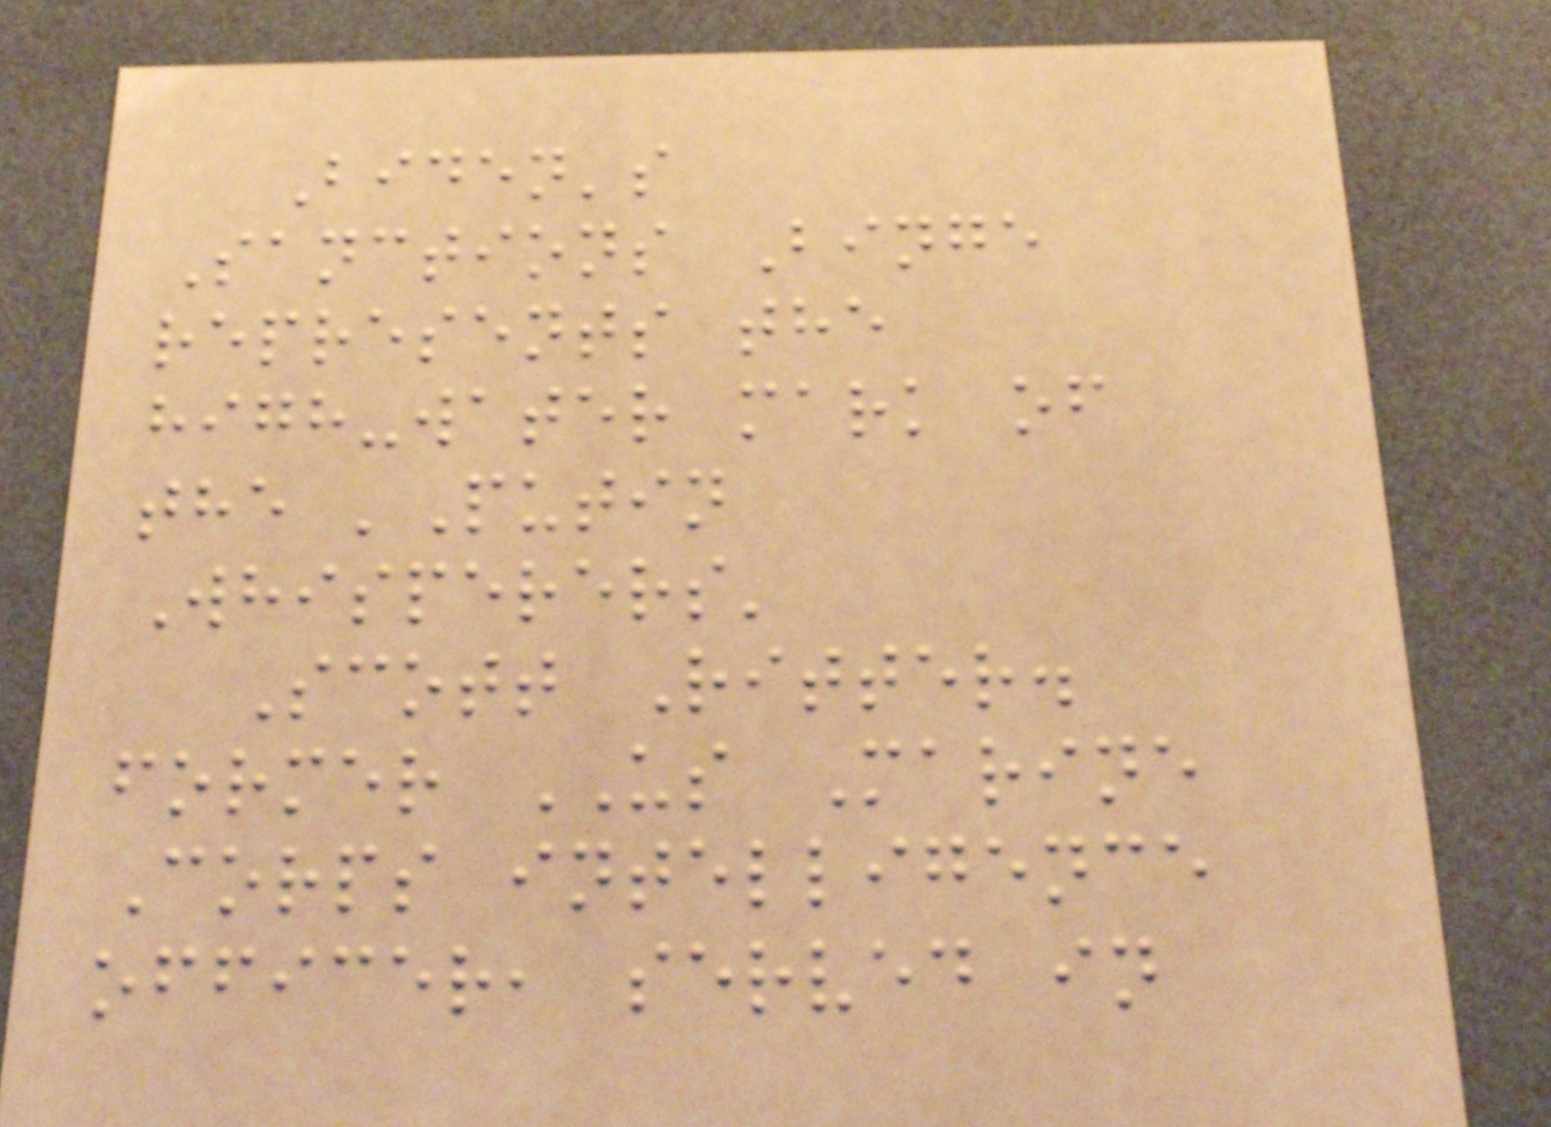Biden's
Sanctions Binge
represents the
high-water mark of
the 'Putin
Whisperers'
Scott Ritter.
former US Marine
Corps intelligence
officer, served in
